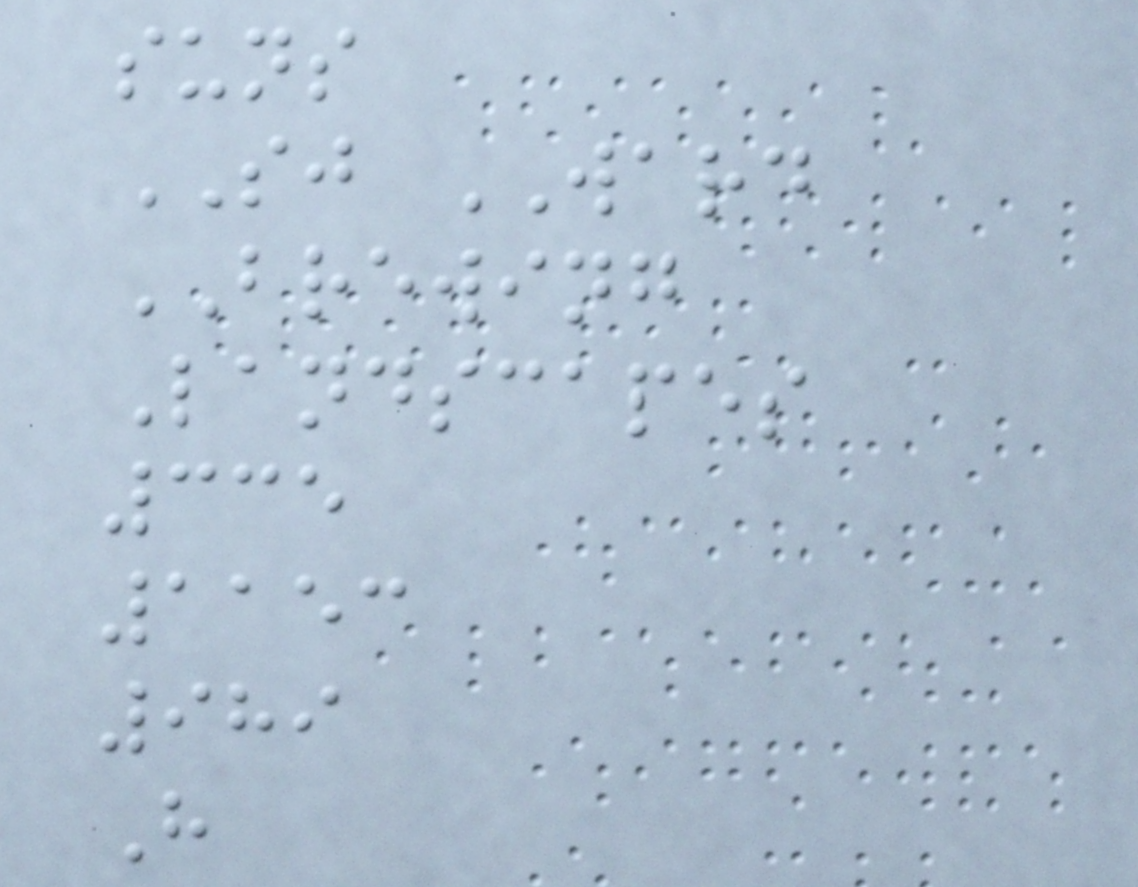suns
SJ WARD
BREWING
Landscapes
335
1153
989
H
